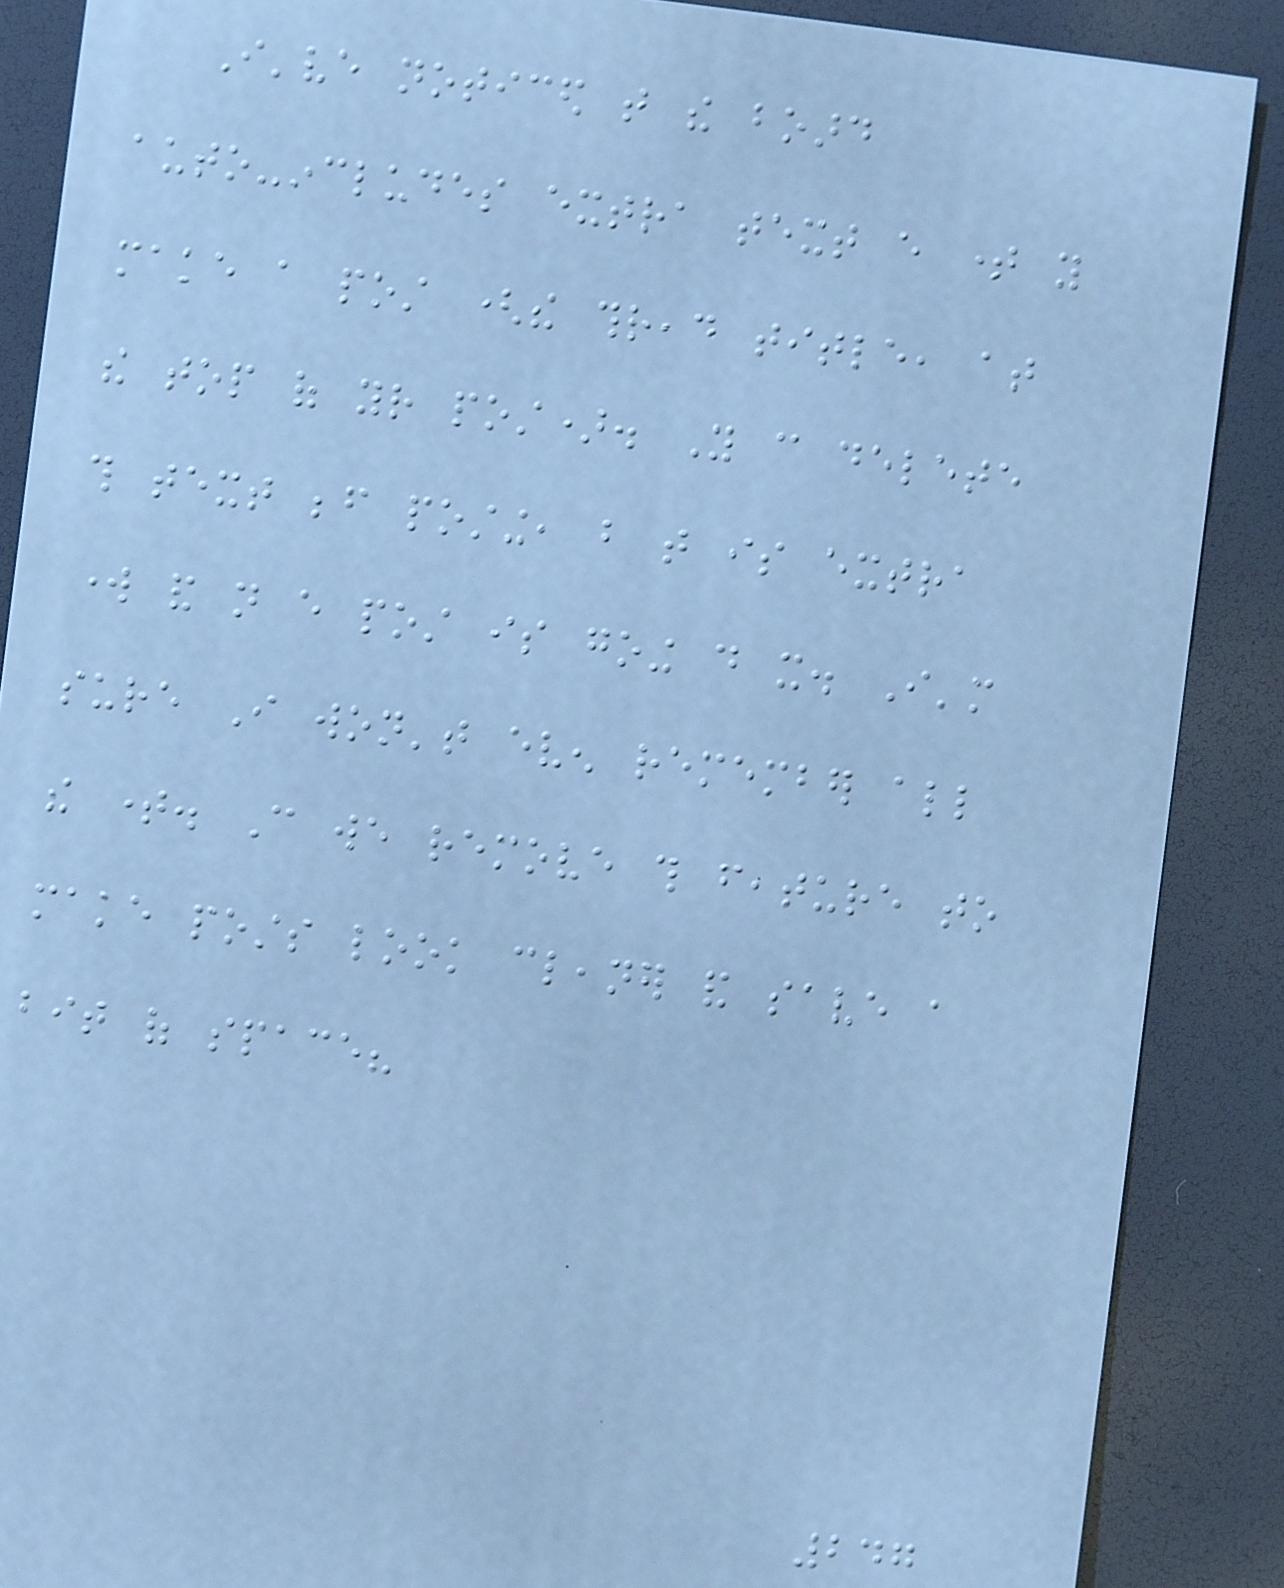I've noticed that the board
auto-includes extra text every time you
make a post (the thread title, at
the top of your post). You can delete
this text before posting, but that is extra
work and not every post is going do it. I'm
sure I won't even remember all
the time. Can we remove this feature to
make posts look cleaner and save a
bit of space?
247
